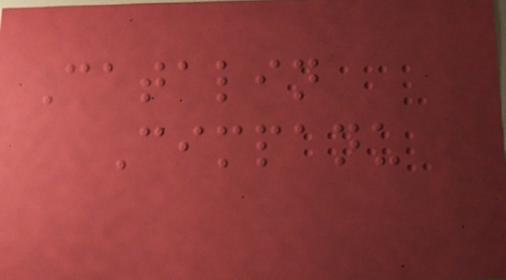Catalin
Cimpanu
